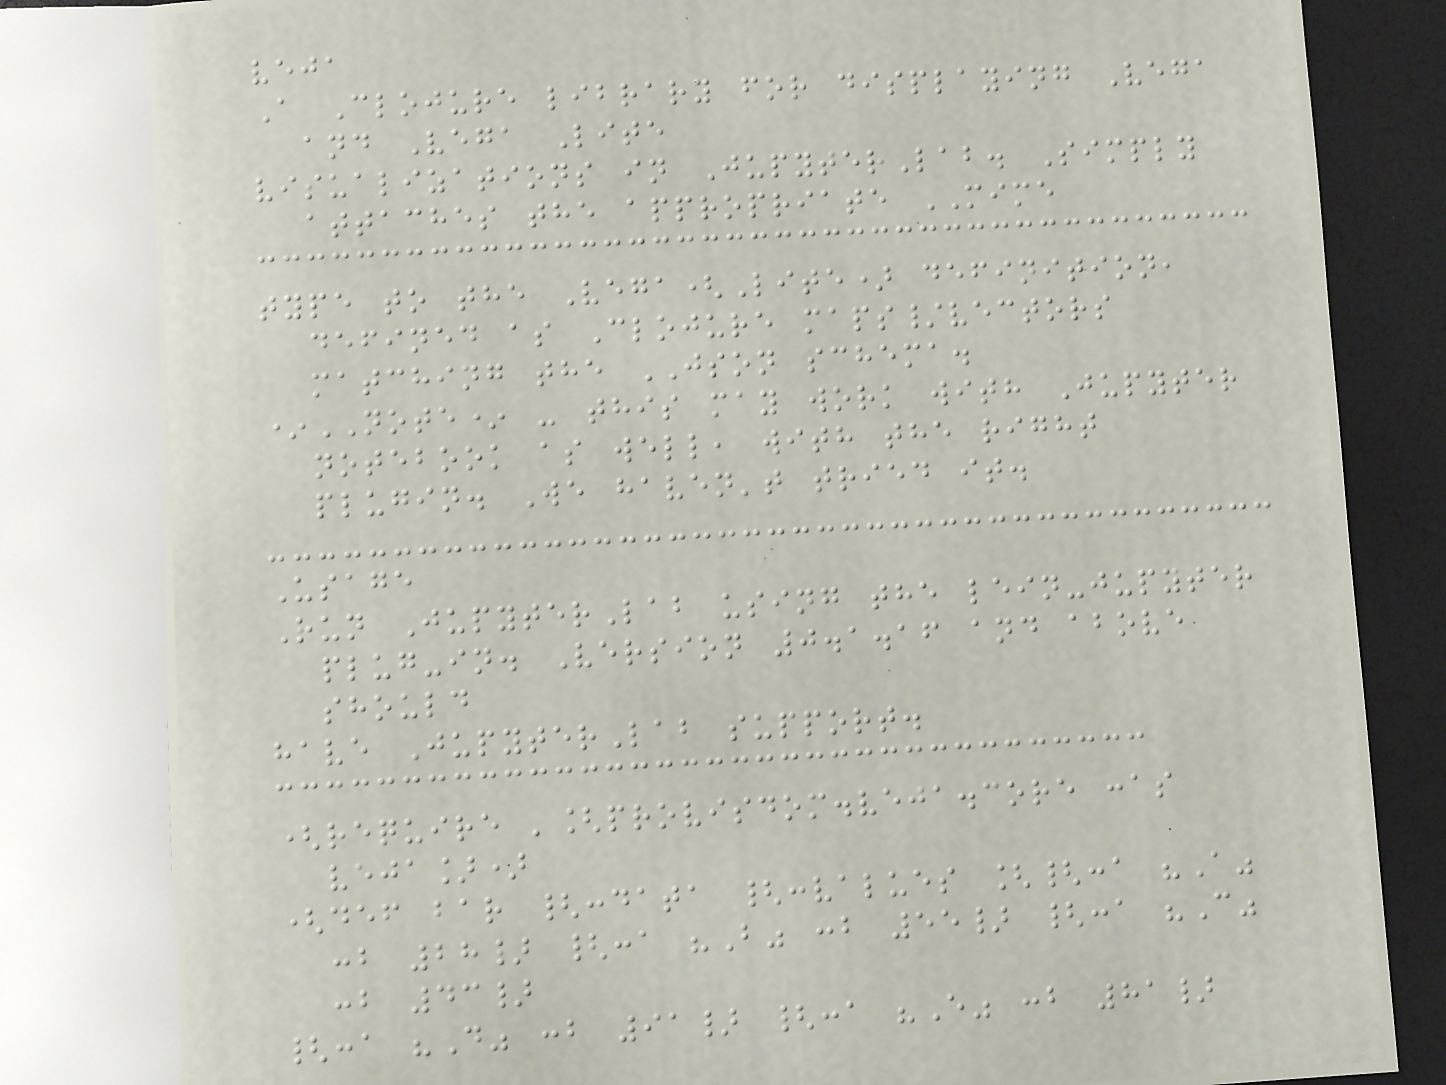veja
A Clojure library for displaying Vega
and Vega Lite
visualizations in JupyterLab. Simply
attaches the appropriate MIME
type to the Vega(Lite) definition,
defined as Clojure maps/vectors
matching the JSON schema.
*NOTE* - this may work with Jupyter
notebook as well, with the right
plugin. We haven't tried it.
Usage
Run JupyterLab using the lein-jupyter
plug-in. Version 0.1.16 and above
should
have JupyterLab support.
(require '[provisdom.veja.core :as
veja])
(def bar {:data {:values [{:a "A"
:b 28} {:a "B" :b 55} {:a "C"
:b 43}
{:a "D" :b 91} {:a "E" :b 81}
